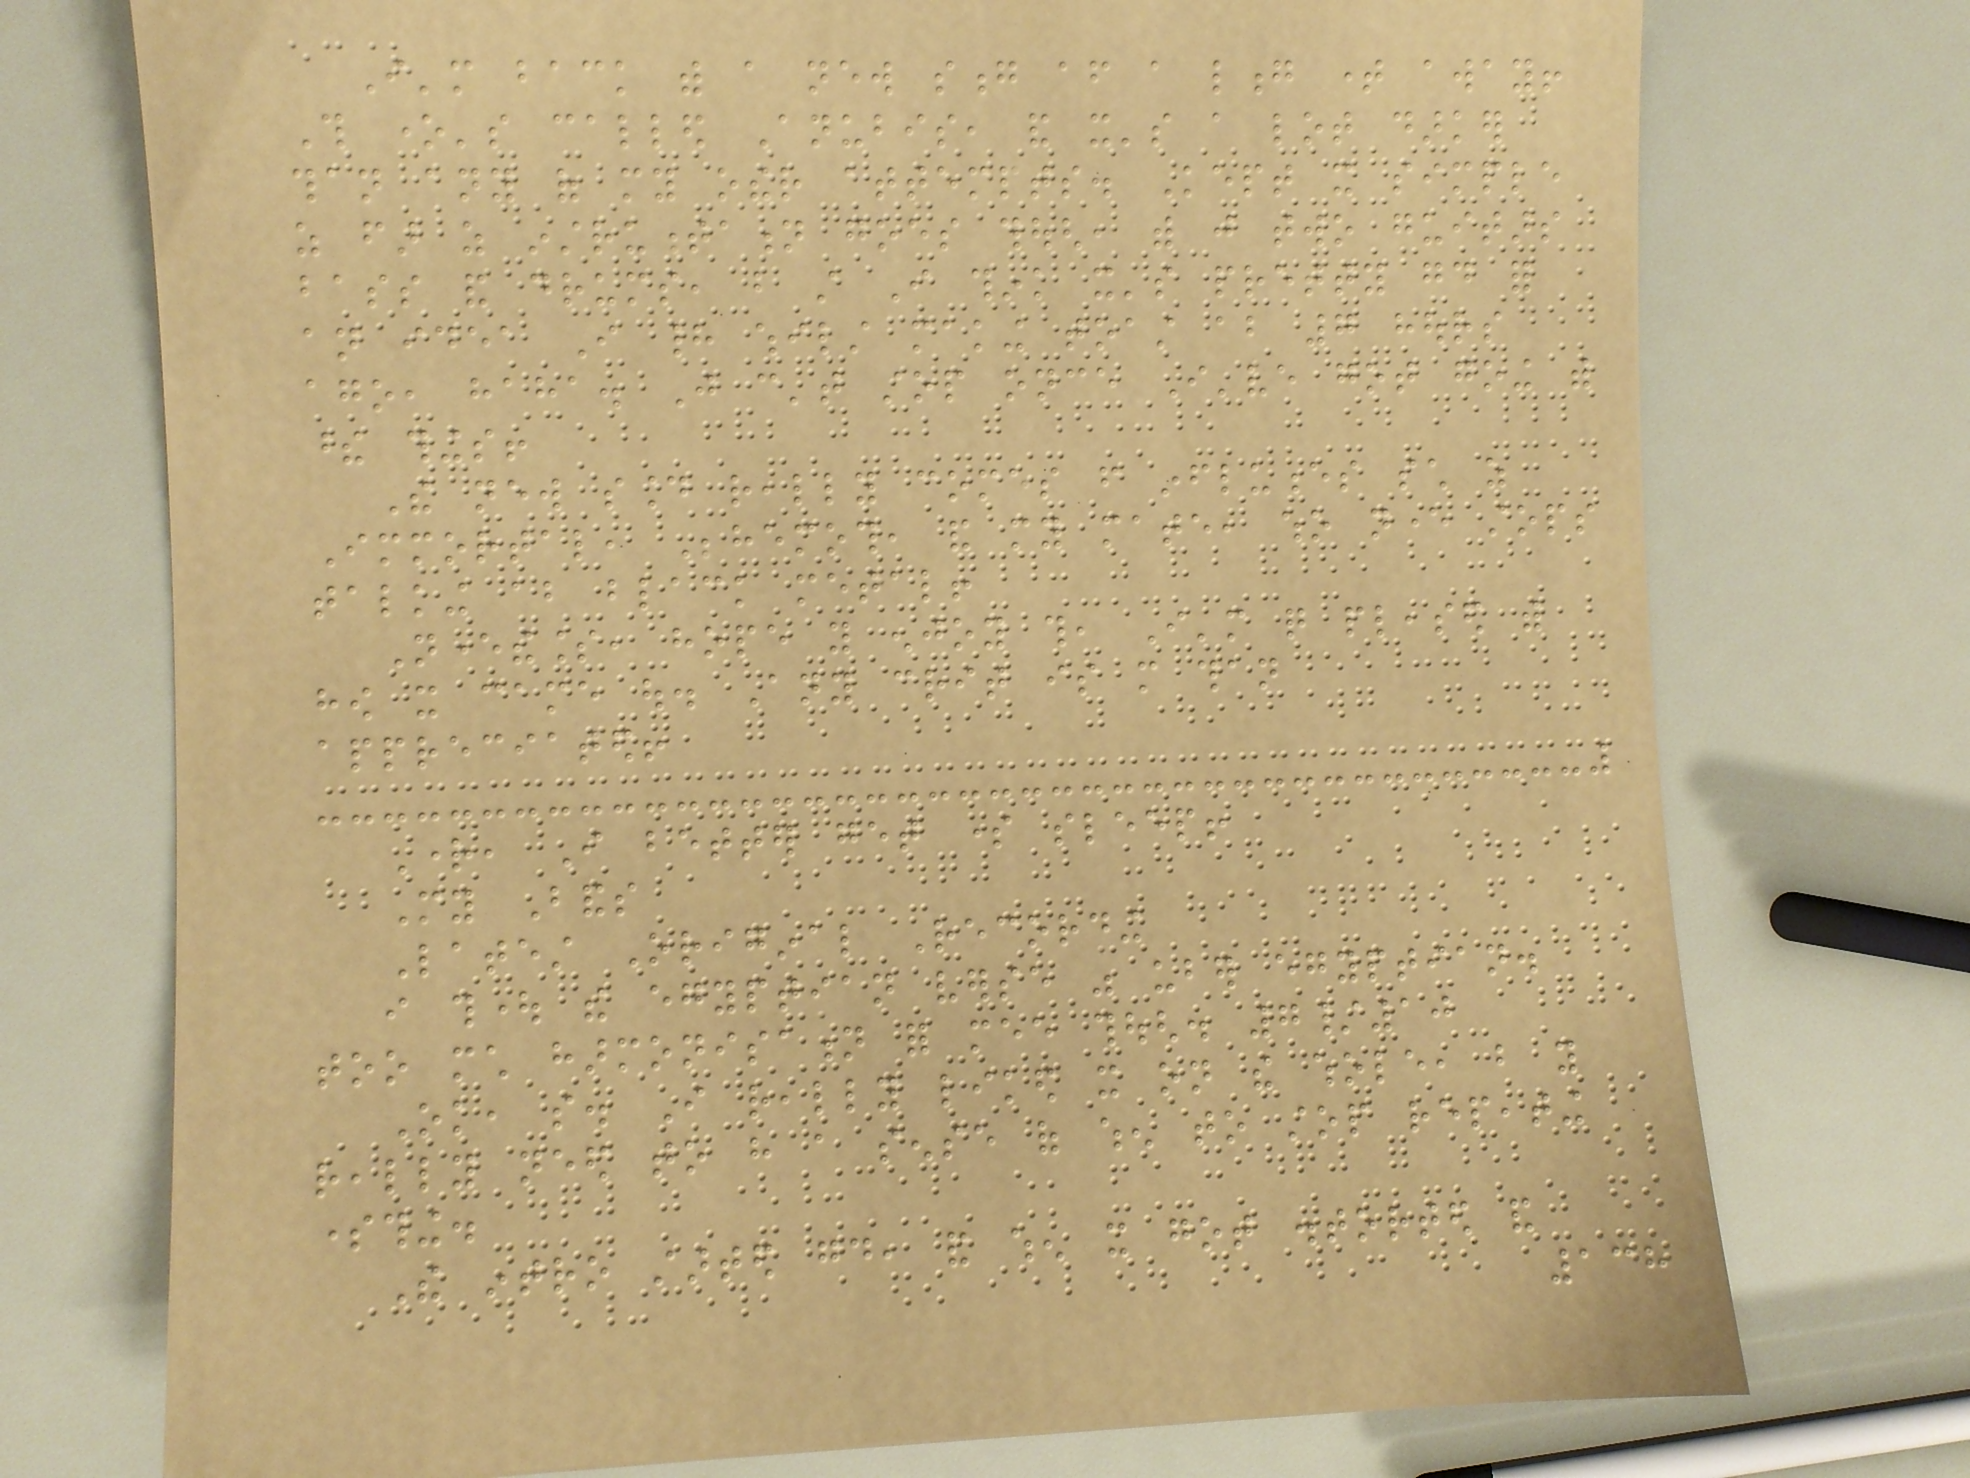I'm back with a new song after a long time away!
This one's called Anubis, and it's a lot darker
than any of my other attempts. Kept it simple
as far as instrumentation goes though, with just two guitars
bass and drums, but still I think it's pretty good for
an idea I had whilst making toast about 7 hours
ago, haha. Just can't stop once I've got going with
these things!
The new sound really comes from influences such as
Immortal, Behemoth, and my mate, who never stops
talking about black metal!
Nevertheless, hope you enjoy this, I'm quite pleased with
how it came out. Any crit is more than
appreciated!
Right, I better get some sleep!
My Bands
Latest Original Recording
i thought the egyptian verse was uber egyptian.
too much harmonisation for mee though. 7/10
Ok, so. I really liked it on the whole, but you
really need to have a sense of when to stop repeating
something.
The intro started good, and when it got distorted and
138
